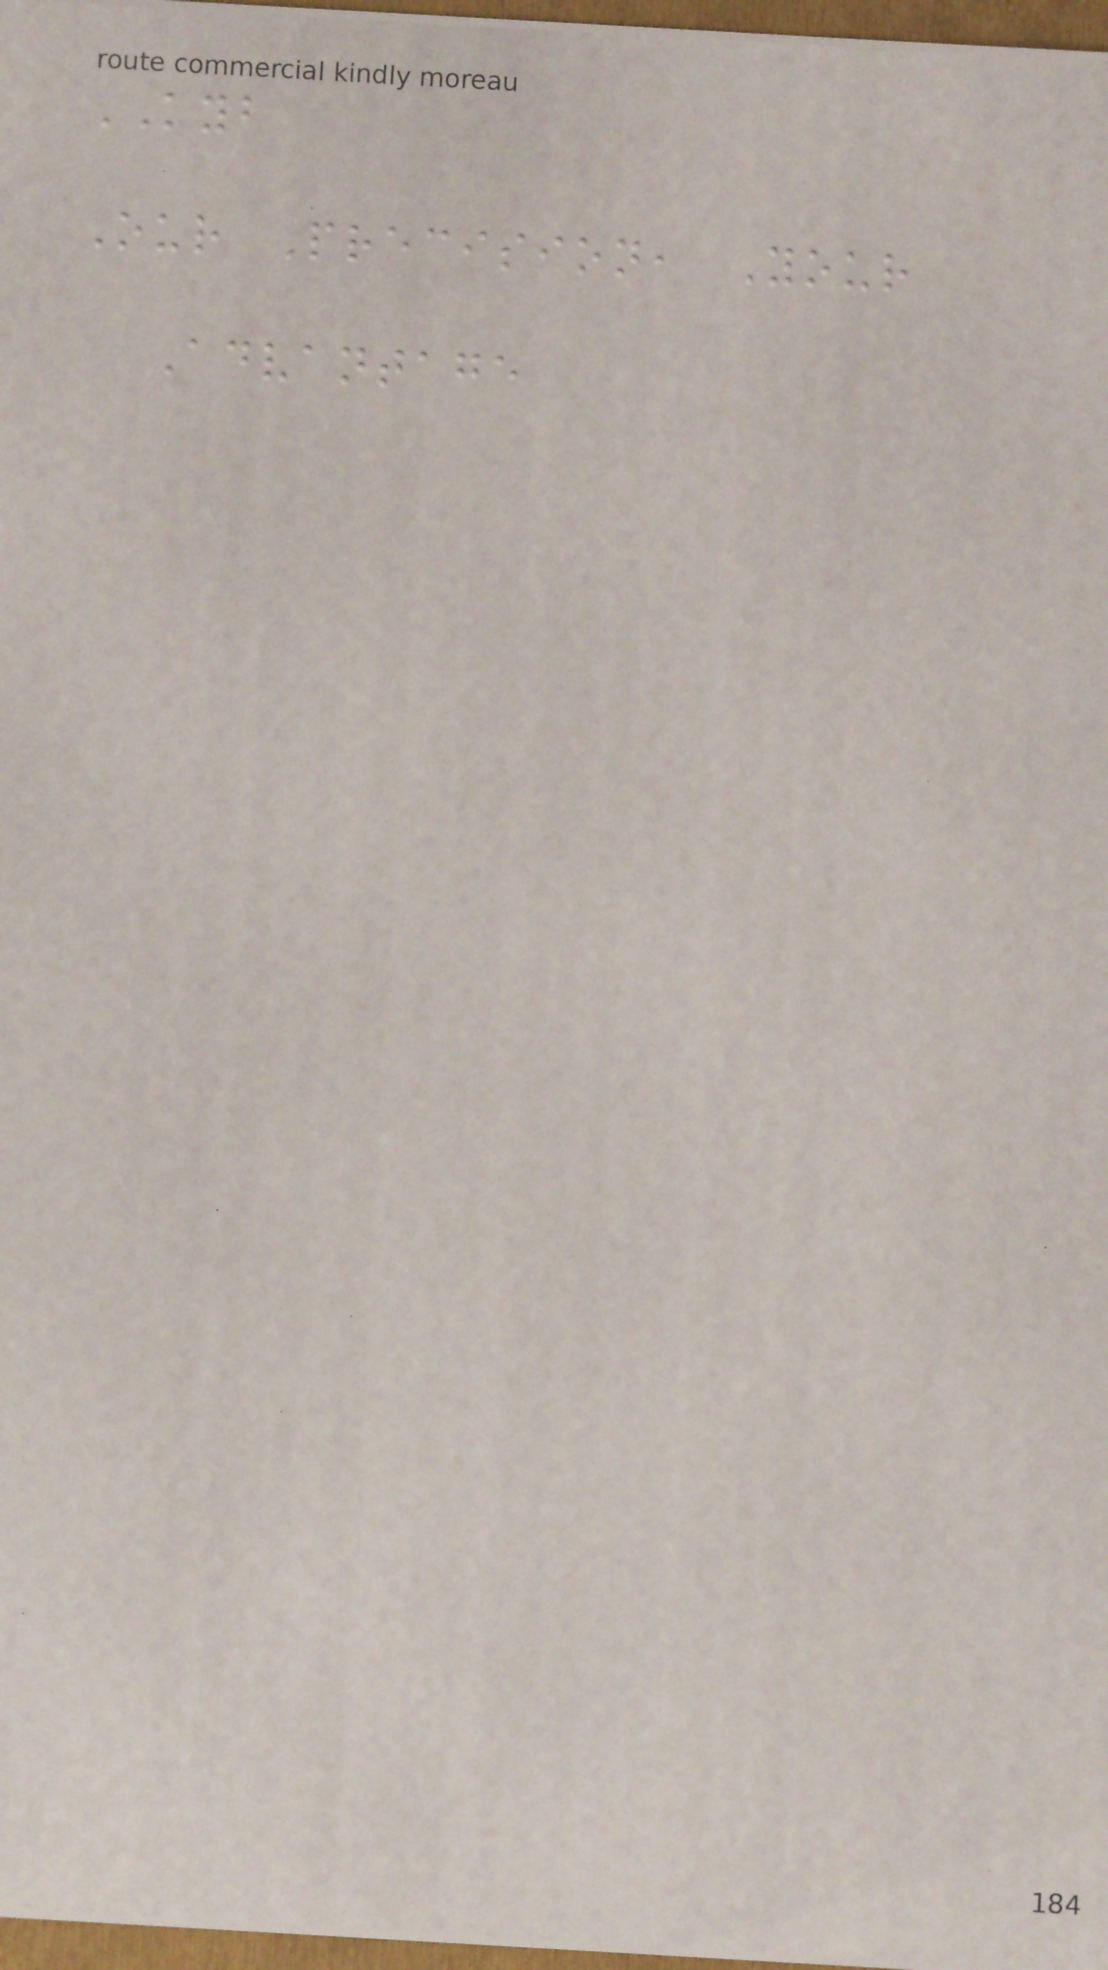KYB
Our Precision, Your
Advantage
